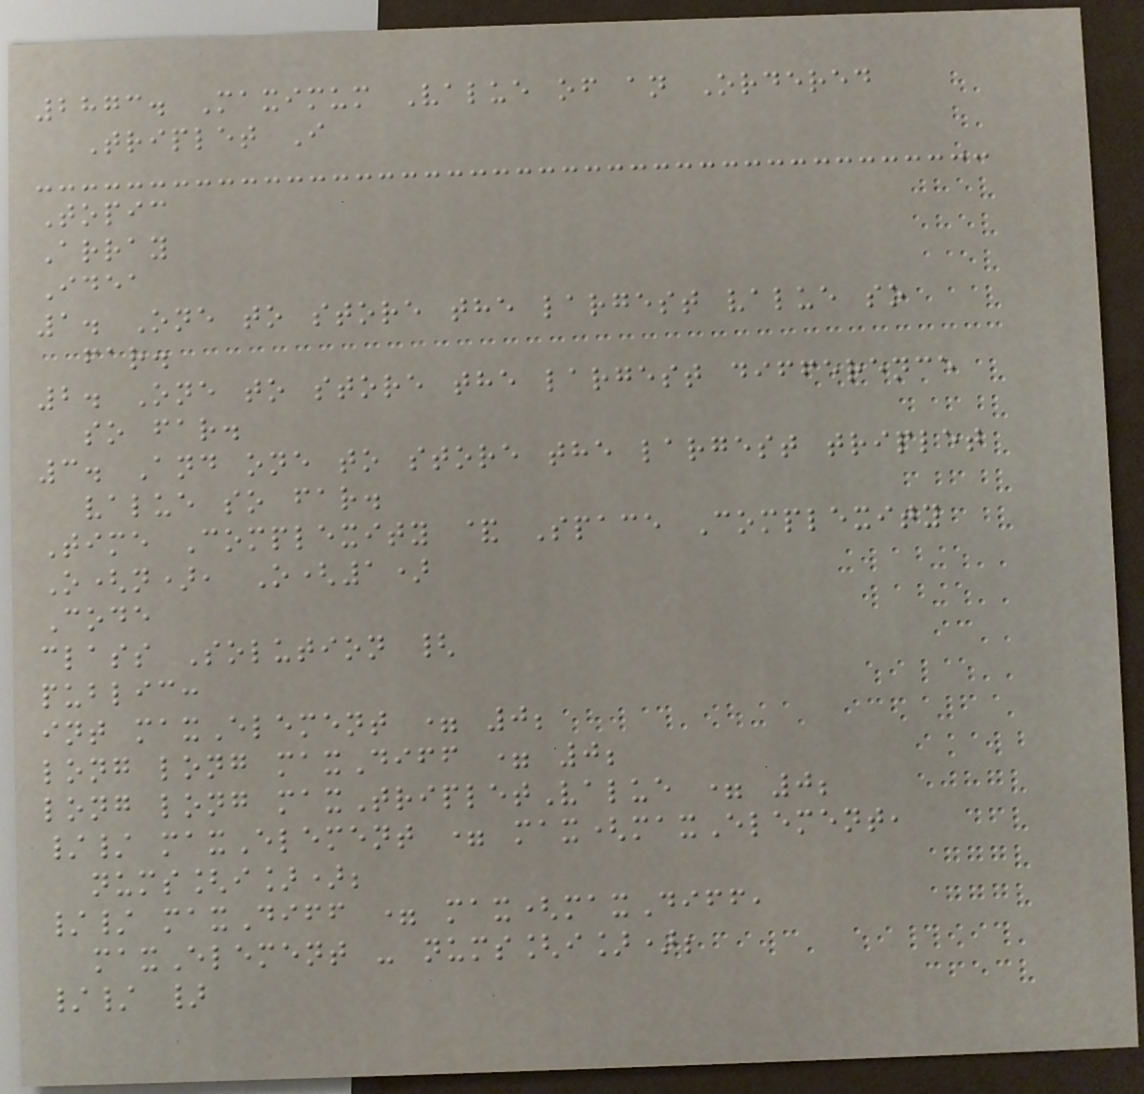2873. Maximum Value of an Ordered
Triplet I
Topic
Array
Idea
1. One to store the largest value so
far.
2. One to store the largest difference
so far.
3. And one to store the largest triplet
value so far.
Time Complexity & Space Complexity
O(n), O(1)
Code
class Solution {
public:
int maxElement = 0;
long long maxDiff = 0;
long long maxTripletValue = 0;
// maxElement = max(maxElement,
nums[i]);
// maxDiff = max(maxDiff,
maxElement - nums[i]);
// }
